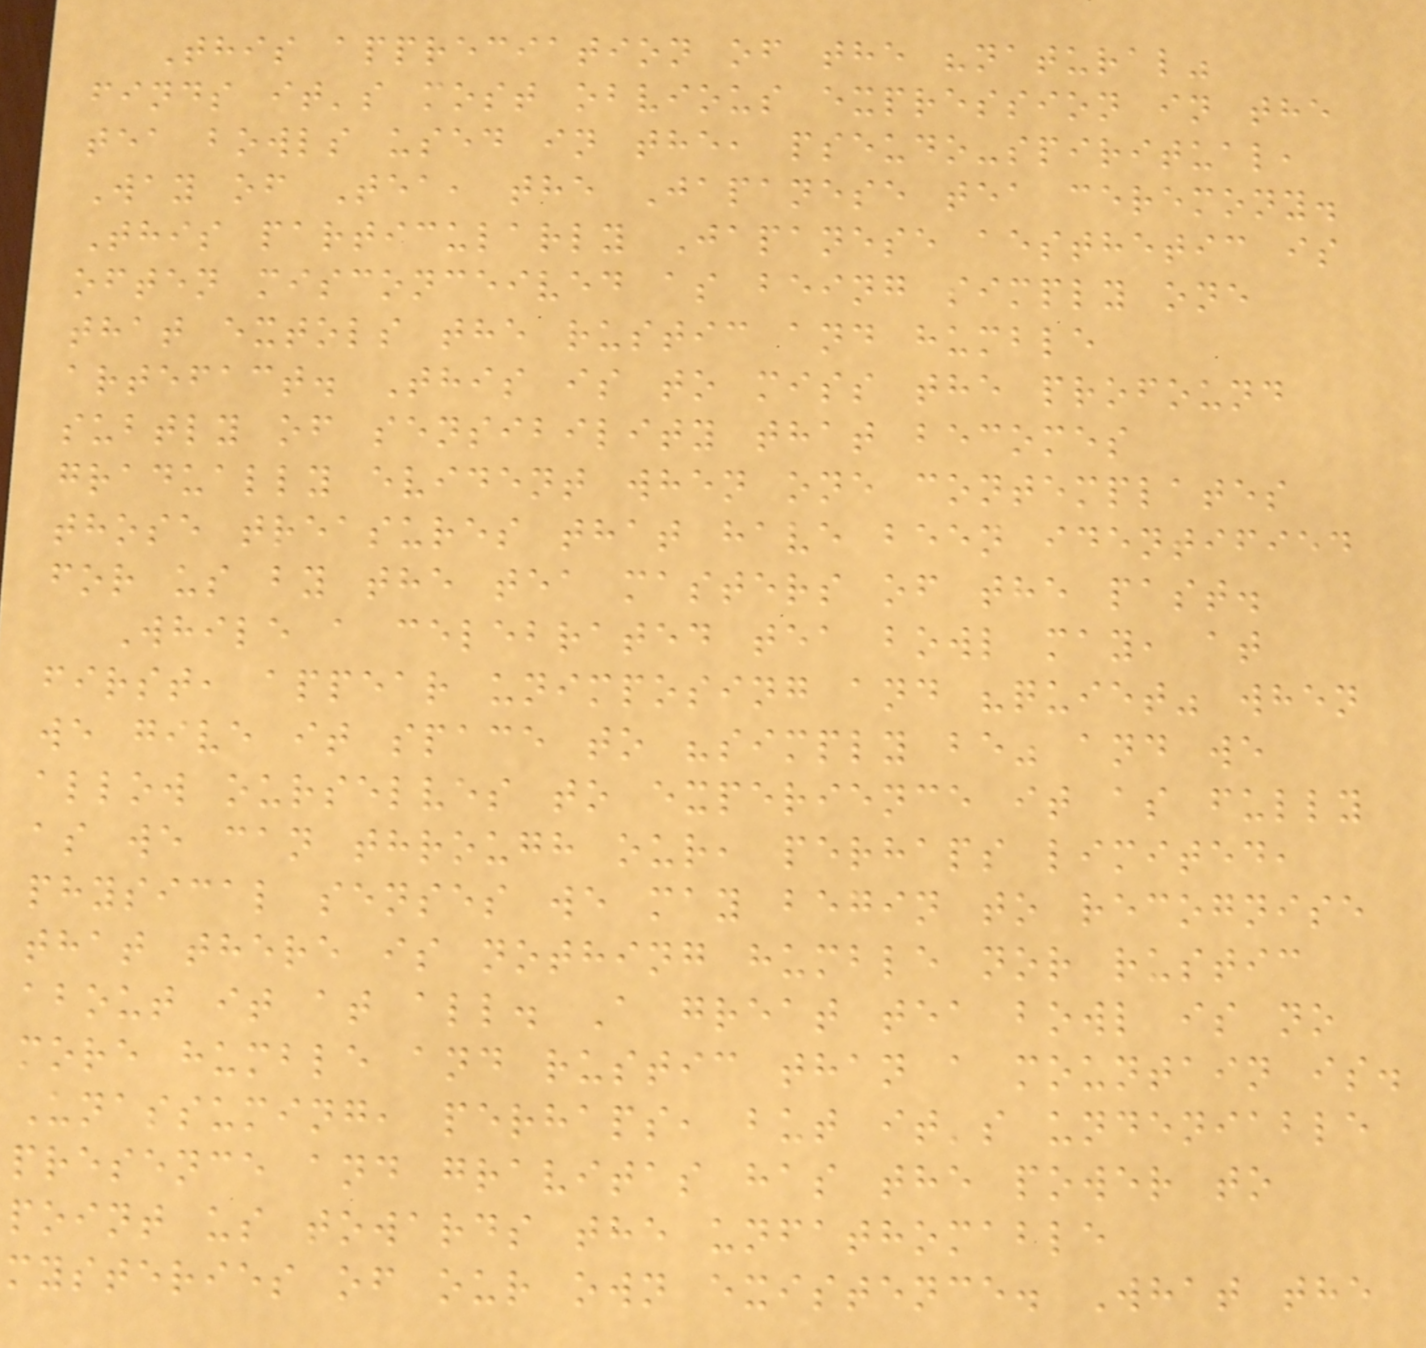This appreciation of the "natural"
finds it's most obvious expression in the
tea bowls used in the, pseudo-spiritual,
Way of Tea, the Japanese tea ceremony.
This particularly Japanese aesthetic is
often misconceived as being simply one
that extols the rustic and humble
artefact. This is to miss the profound
subtly of sensibility that becomes
gradually evident when one contemplates
those treasures that have been identified
for us by the tea masters of the past.
While a celebrated tea bowl may, at
first, appear unimposing and "quiet" when
we give it space to "simply be" and we
allow ourselves to experience it as fully
as we can through our, perhaps limited,
physical senses we may begin to recognise
that there is nothing humble nor rustic
about it at all. A great tea bowl is no
more humble and rustic than a mountain is.
Unassuming, perhaps, but it's undeniable
presence and gravitas has the power to
point us towards the unfathomable
mysteries of our own existence. What the
